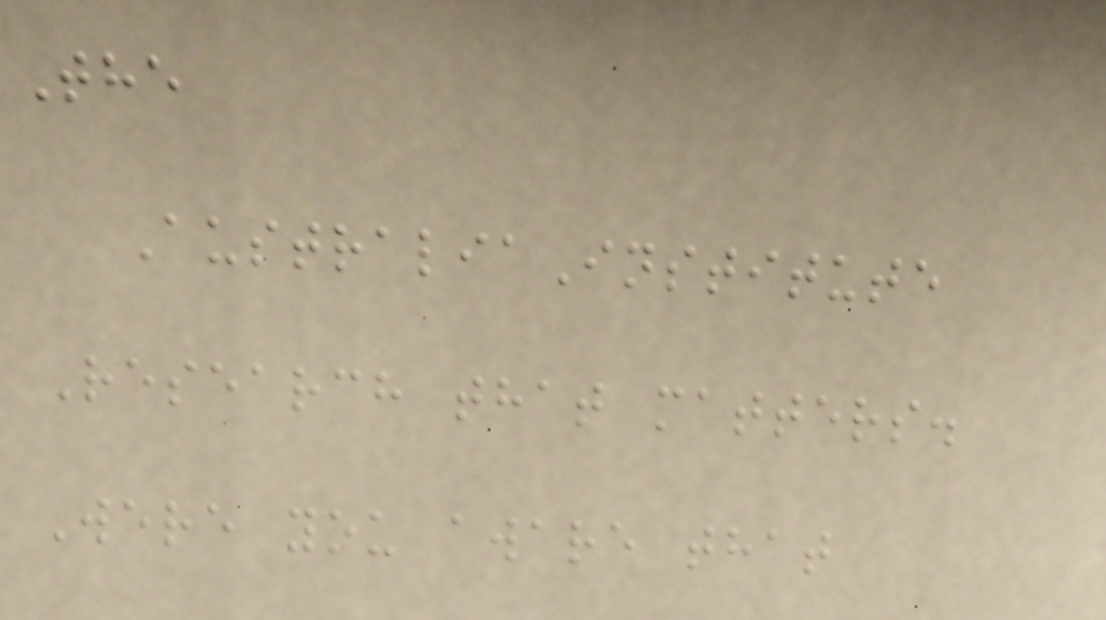The
AustraliaInstitute
Research that matters.
Were you aware that
